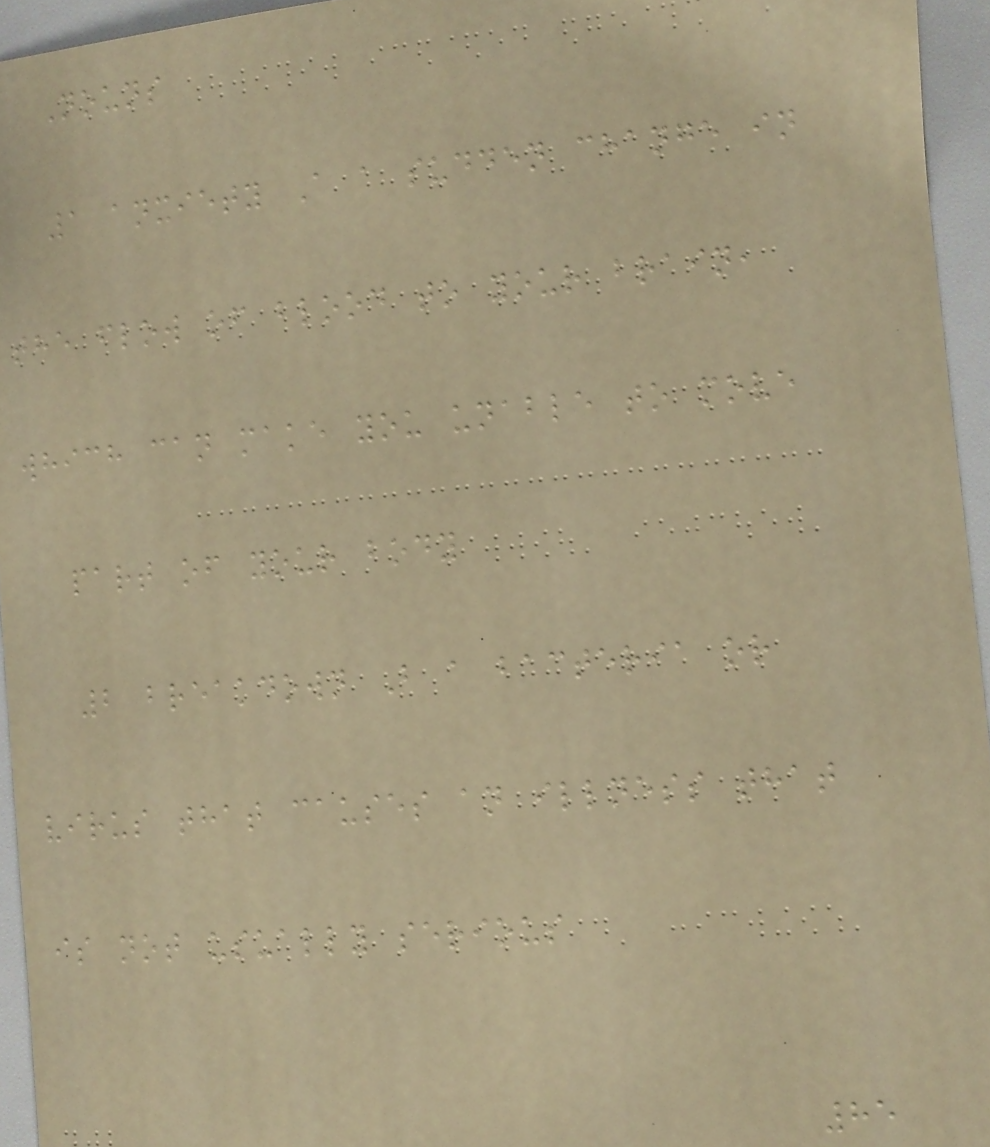Nouns
1 anxiety A a sudden change in
the flow of blood to your brain,
which can make you unable to move
part of your body
2 breakdown B a bacteria or
virus that causes an illness that
is not usually serious
85
